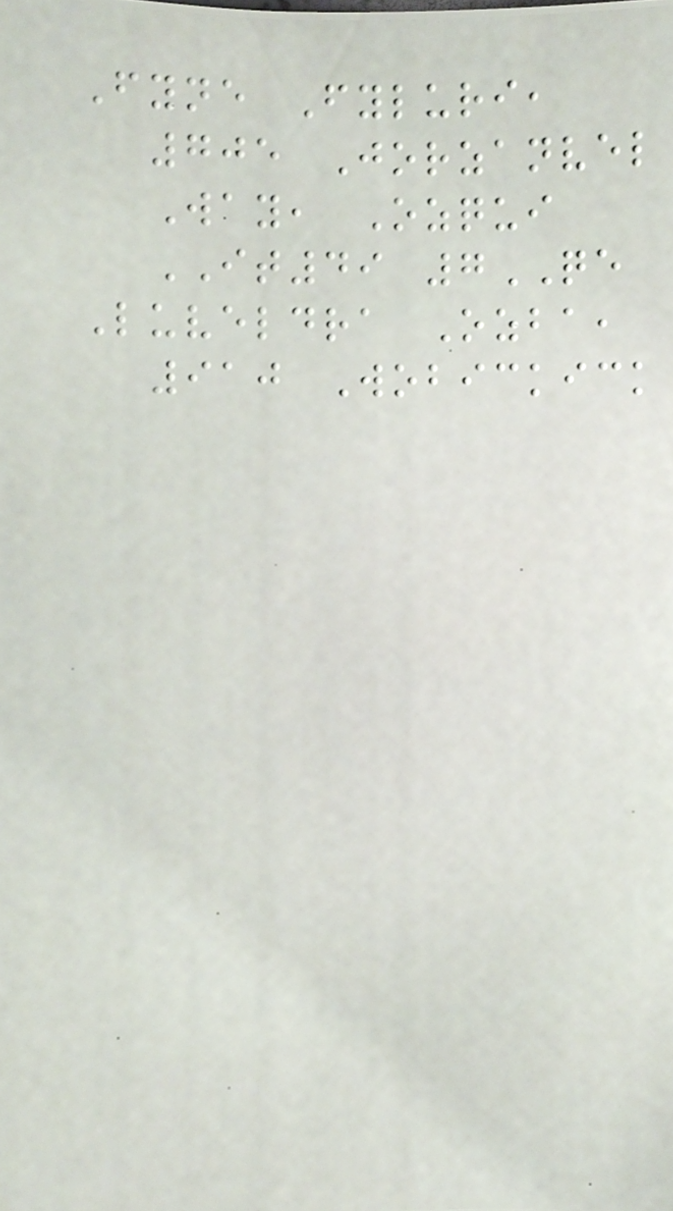Fyne Fyluri,
705 Jorzanvel
Way, Ozqui
IT49 7QE
Luveldra Ozba,
910 Wobickick
